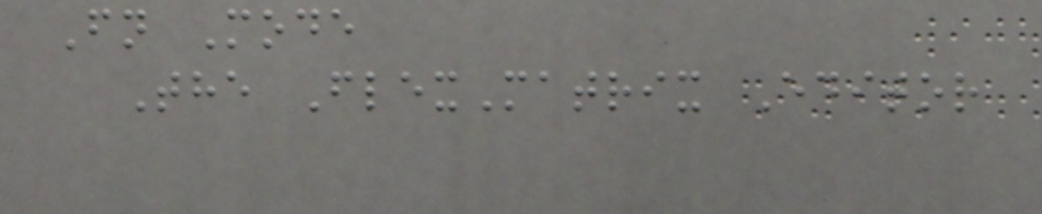Fn Mode
The FlexMatrix Editor
